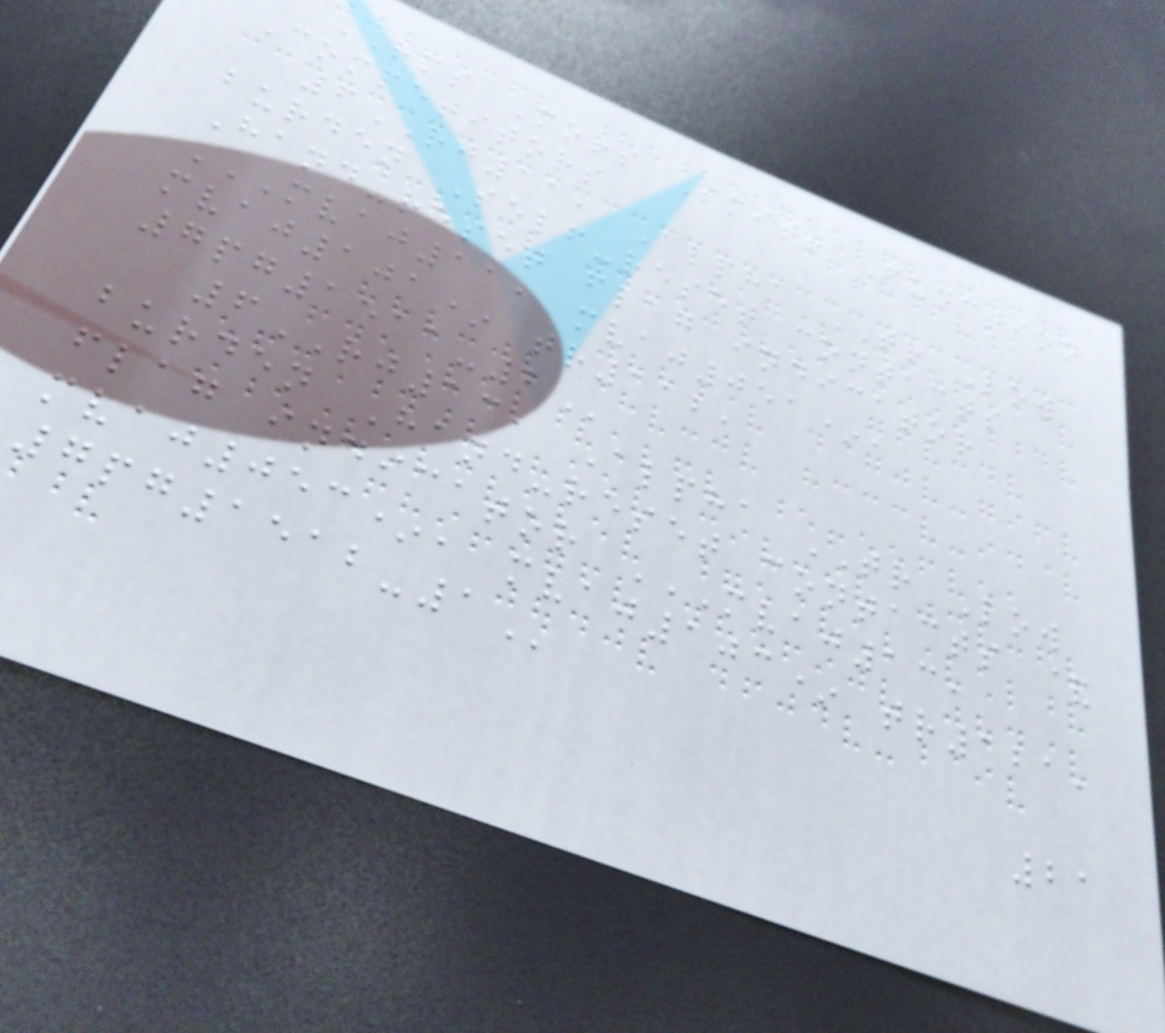RMS Mors Smitt Function
Competitors
6RJ11, Alpha TR Low
burden Self-reset contacts
Hand-reset flag indicator
MVAJ11, MVAJ051*,
MVAJ101* TR112,
7PG1511-2
6RJ13, Alpha TR Low
burden Hand-reset contacts &
flag indicator MVAJ13,
MVAJ053*, MVAJ103* TR121,
7PG1512-1
21
